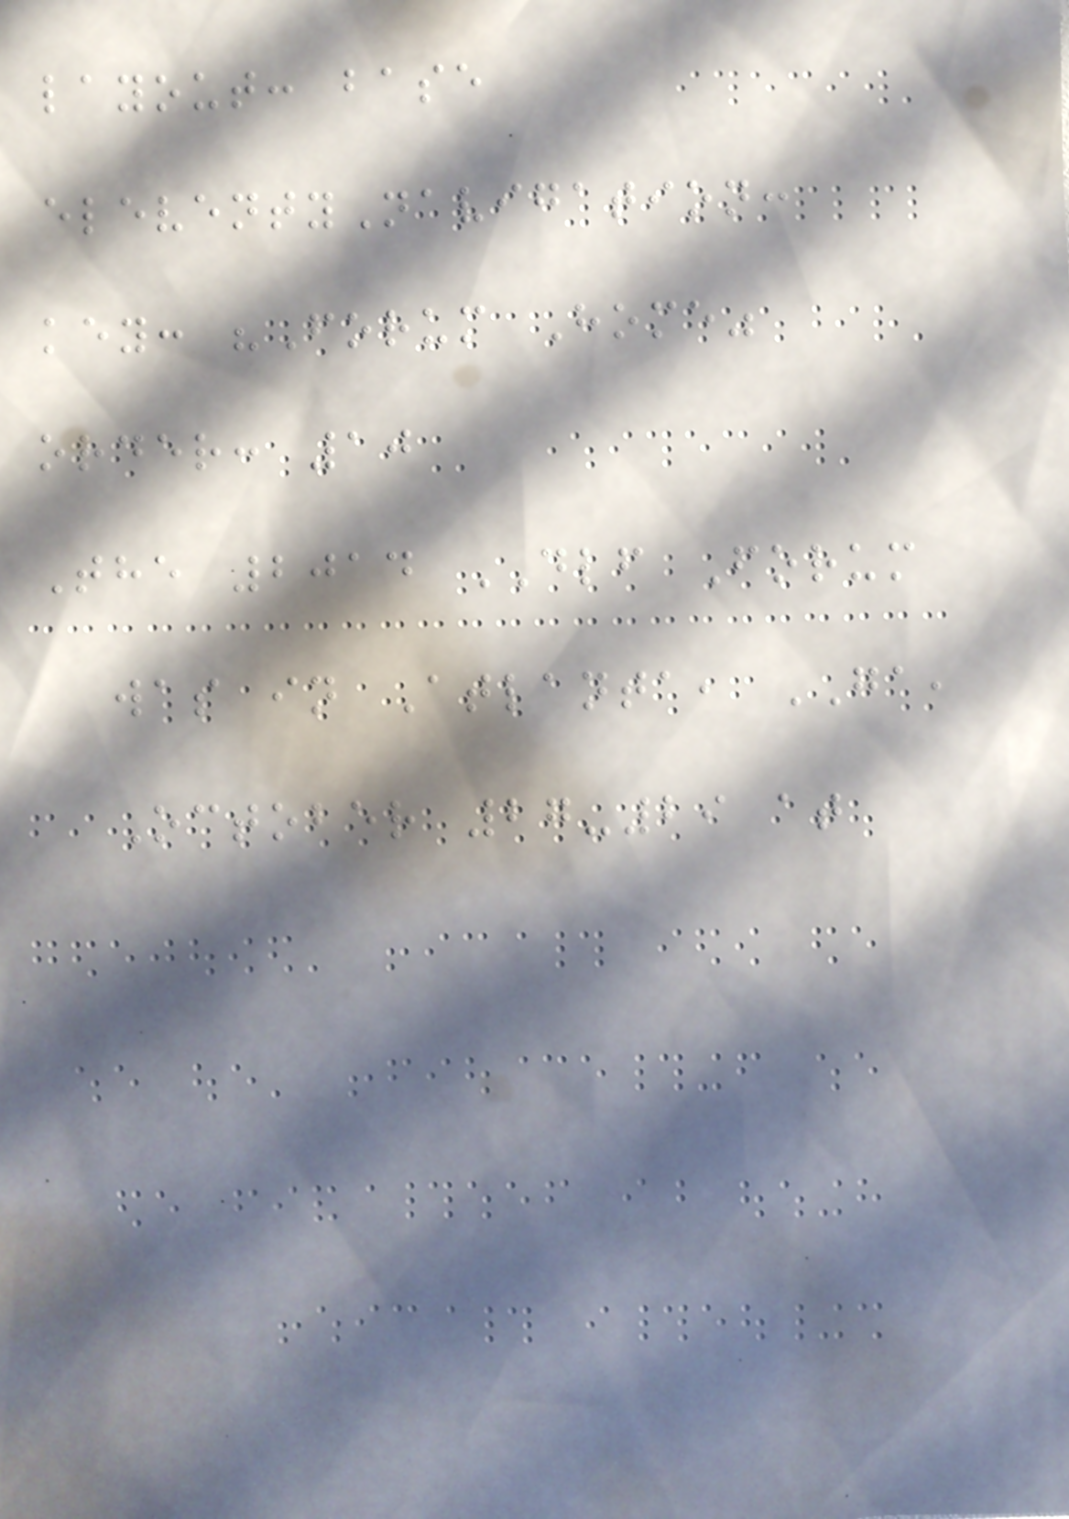layout: base
eleventyNavigation:
key: "Forum Home"
order: 10
The 2014 DLF Forum
was in Atlanta, GA,
October 27-29 at
